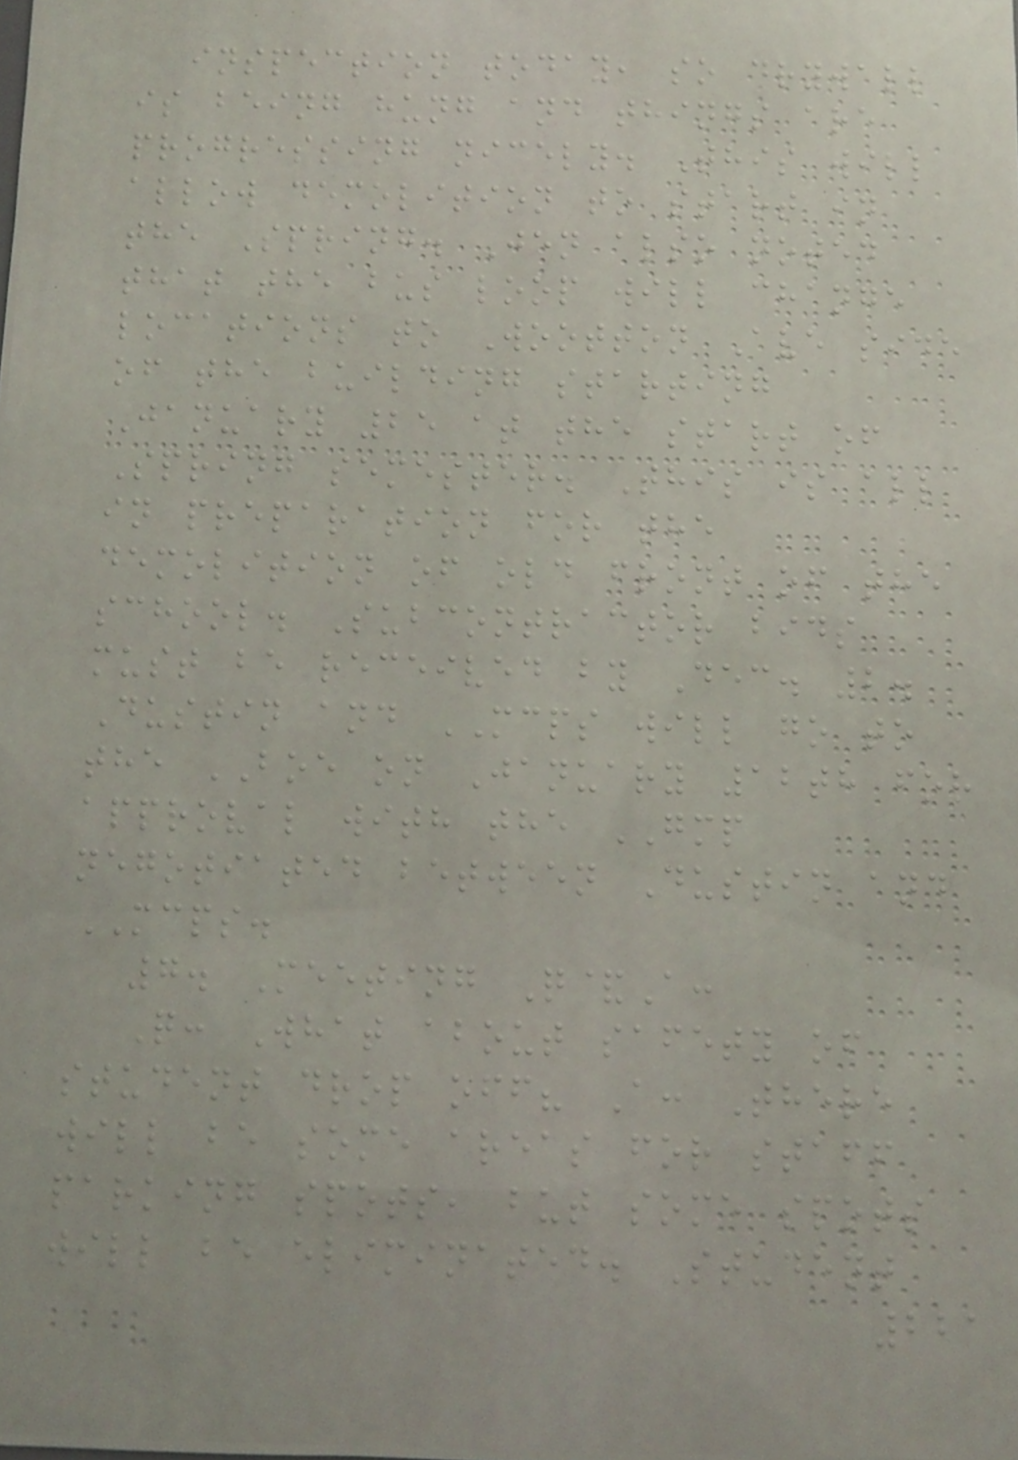inspection today, so drywall
is being hung and things are
progressing nicely. This will
allow demolition to start in
the Spring. Jen also noted
that the bus loop will change
locations to Wootton Ave side
of the building starting
January 25 at the start of
Spring semester. This is all
in preparation for the
demolition of old front of the
school. Subcontractor bids
must be received by Dec. 2.
Dustin and MCPS will go to
the BOE on January 12th for
approval with the GMP
negotiated between Dustin and
MCPS.
7. Meeting Q&A:
Q: What about safety of
student drop off? A: There
will be some areas for staff
parking spots, but some spots
will be eliminated. Student
221
